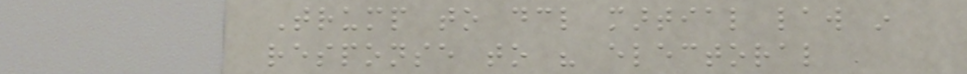Trump to declare martial law in
response to his electoral
